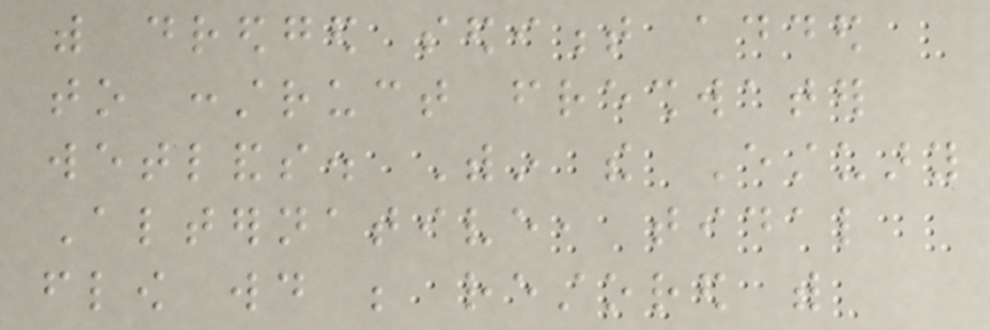with dredged sediment added
to construct freshwater
wetlands. Within the Estuary
Alternative, tidal
flow would be restored with
